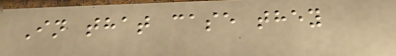In that case they
